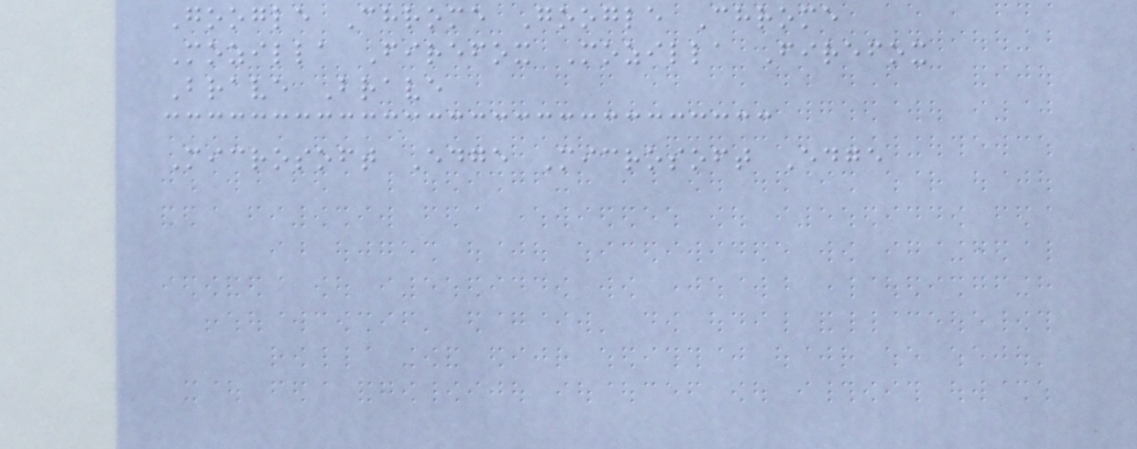Google Chrome Google Chrome
Mozilla Firefox Mozilla Firefox
Brave Brave
Microsoft Edge Microsoft Edge
